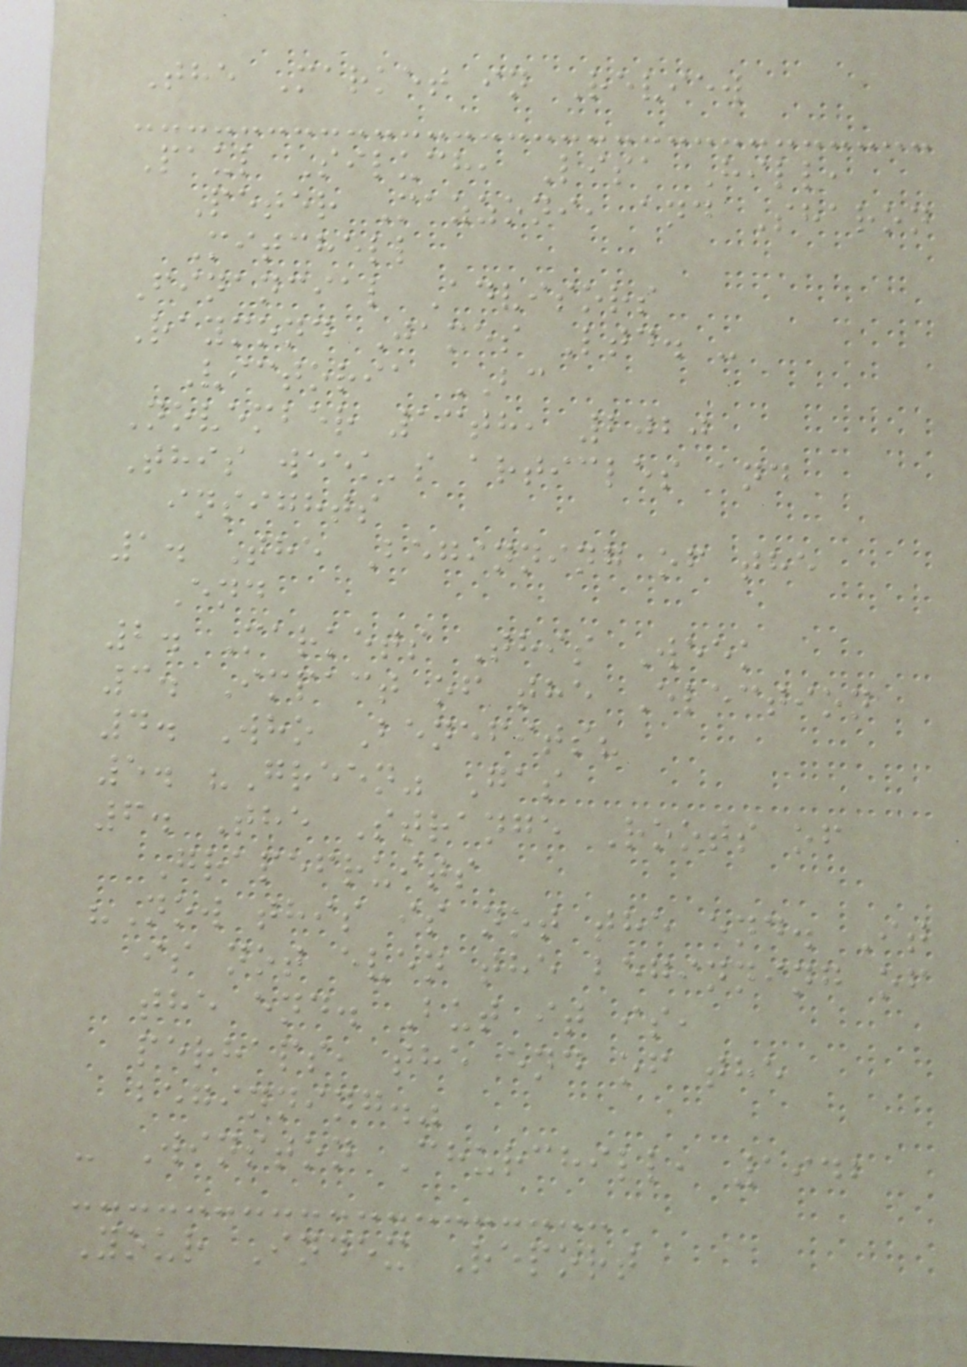The Market in Review
Paul Siluch, Lisa Hill,
Peter Mazzoni, and Sharon
Mitchell
Financial Advisors
Raymond James Ltd. -
Victoria BC
November 13th, 2020
This week's articles and
insights
1. The Beginning of the
End
2. Markets This Week
3. Impact of the Election
4. Who Benefits?
5. "Green" Gas
6. The Strange Roots of
Grapefruits
"Now this is not the end. It
is not even the beginning of
the end. But it is,
perhaps, the end of the
beginning."
- Winston Churchill, 1942
Your Index Report
